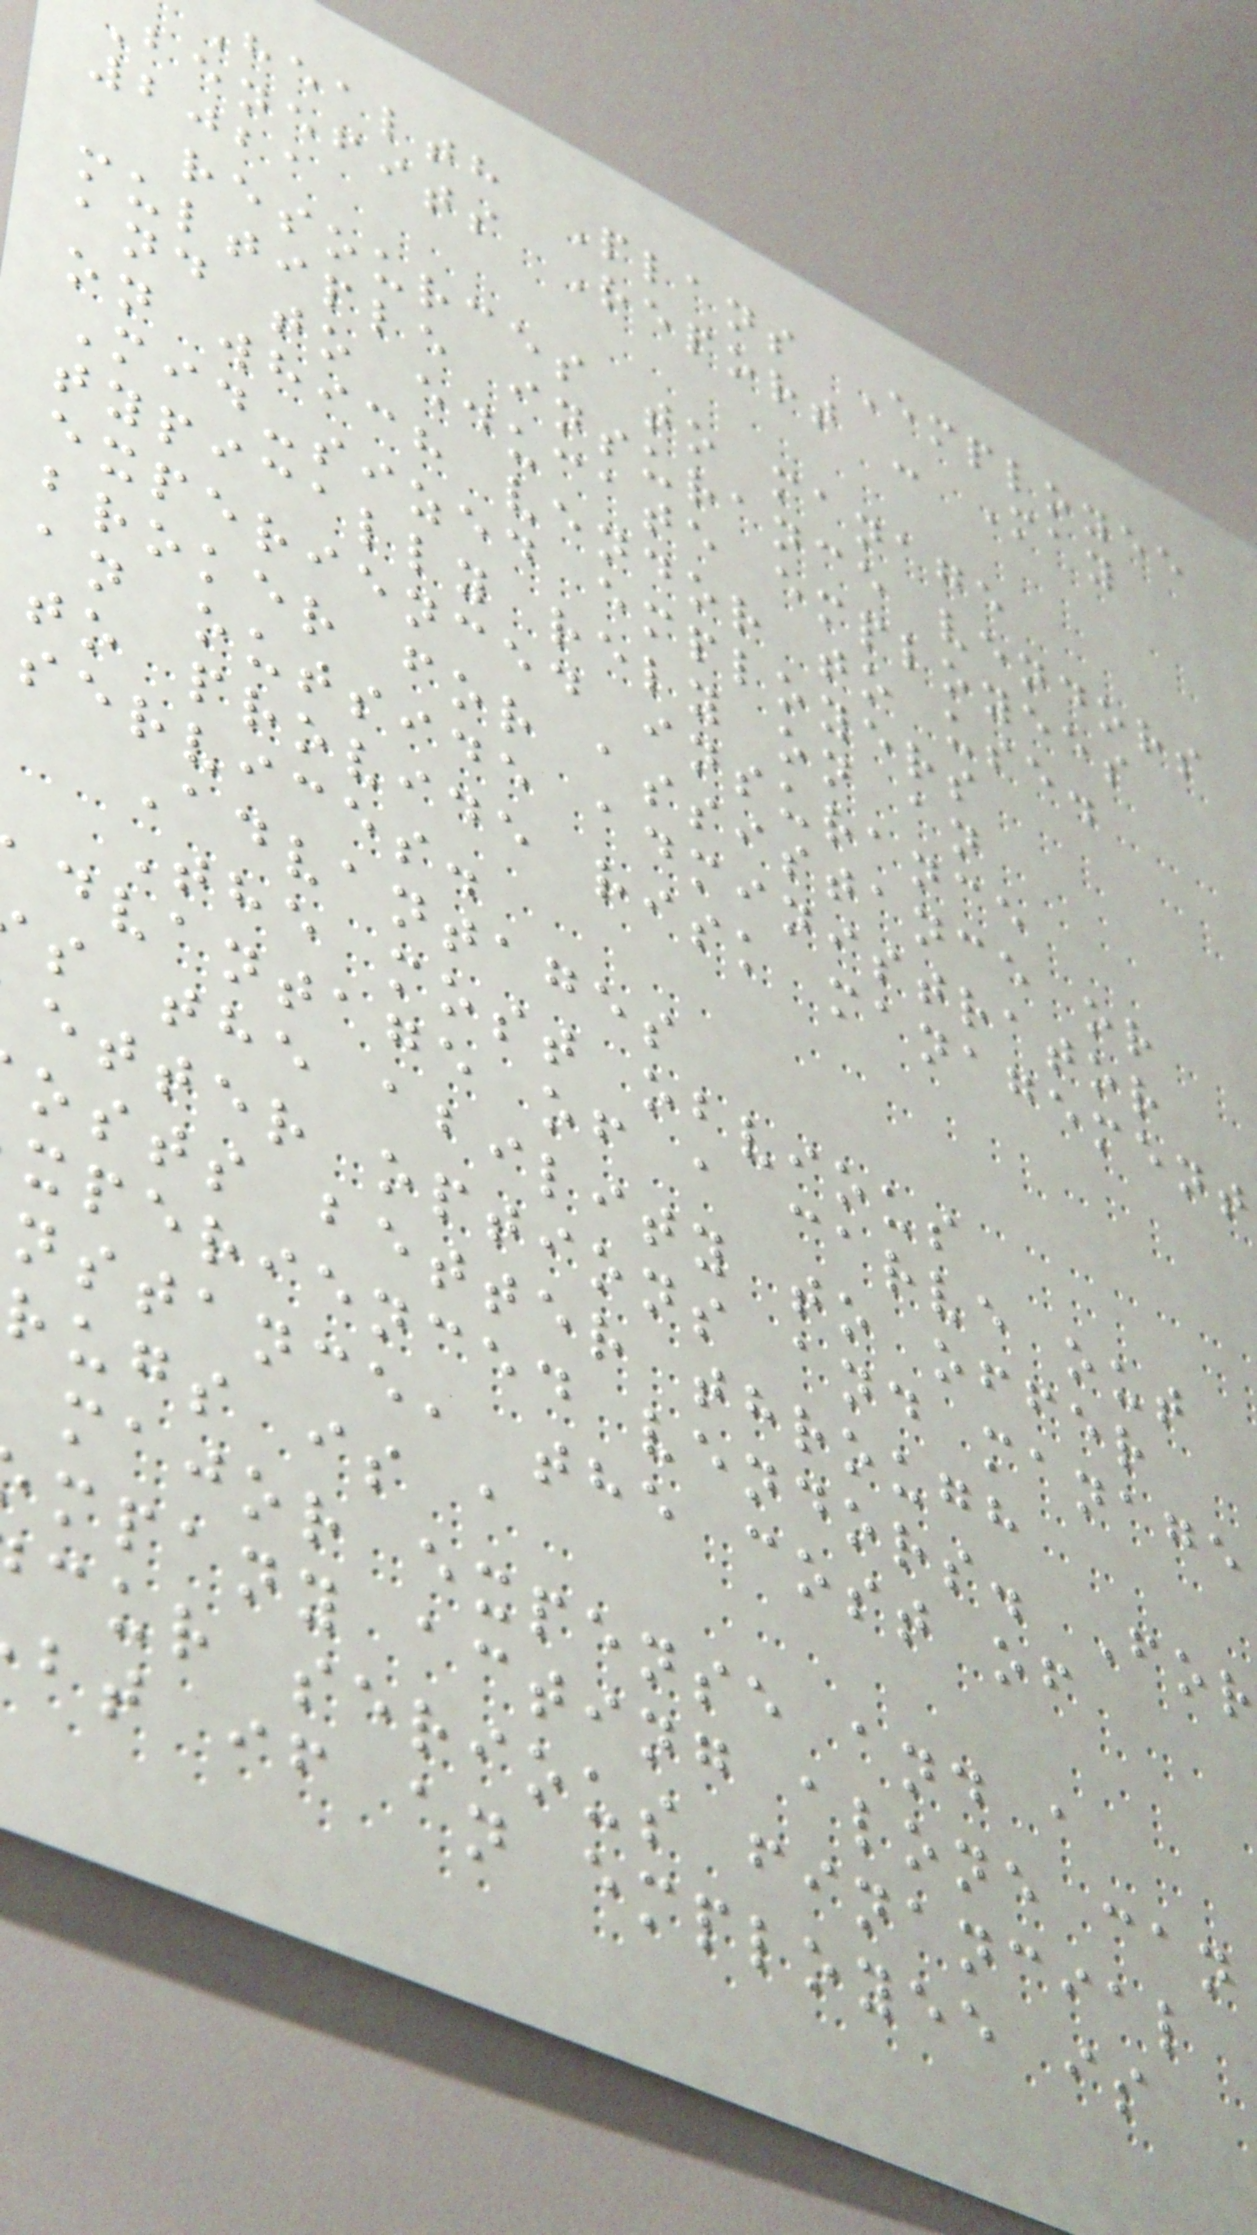Health Plans Employee
benefits Report - May
2021
resources to manage
multiple insurance vendors
and to educate employees
on which vendor to use.
Mid-sized employers
typically rely on an
experienced insurance
broker for assistance or
an outside administrator
to provide risk management
services.
Advantages
The most obvious
dvantage of a carve out
s the ability to offer
etter options and manage
osts better through
xperienced vendors. For
nstance, the cost of
rugs is a
major expense and a
mpany acting alone can
cur serious financial
bt if an employee is
